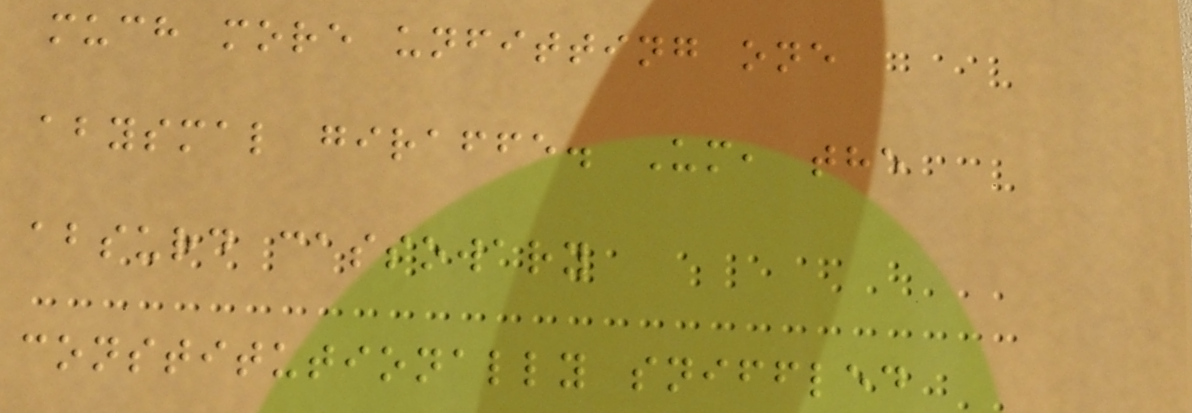much more unfitting one
abysmal giraffe. Um, the
absurd cassowary
constitutionally sniffled
